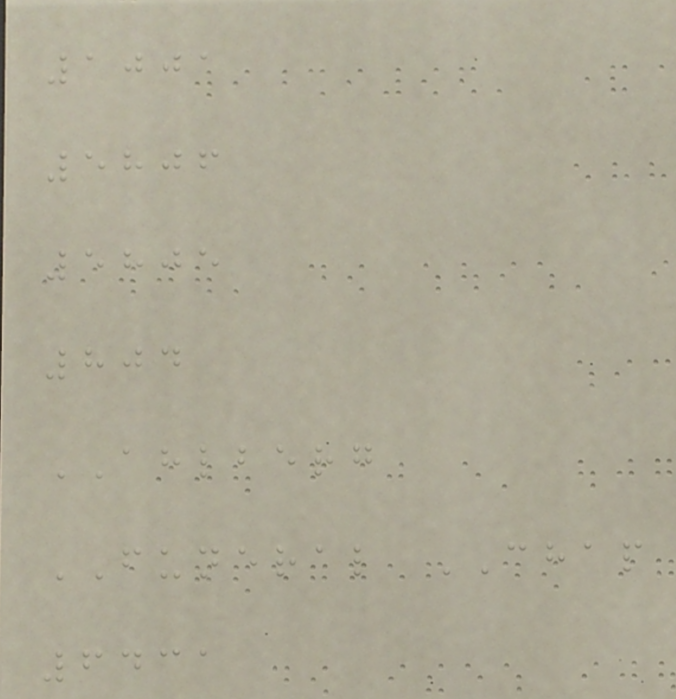1001
5806
5805
804
AHLBERG
FUNERAL CHAP
6431
